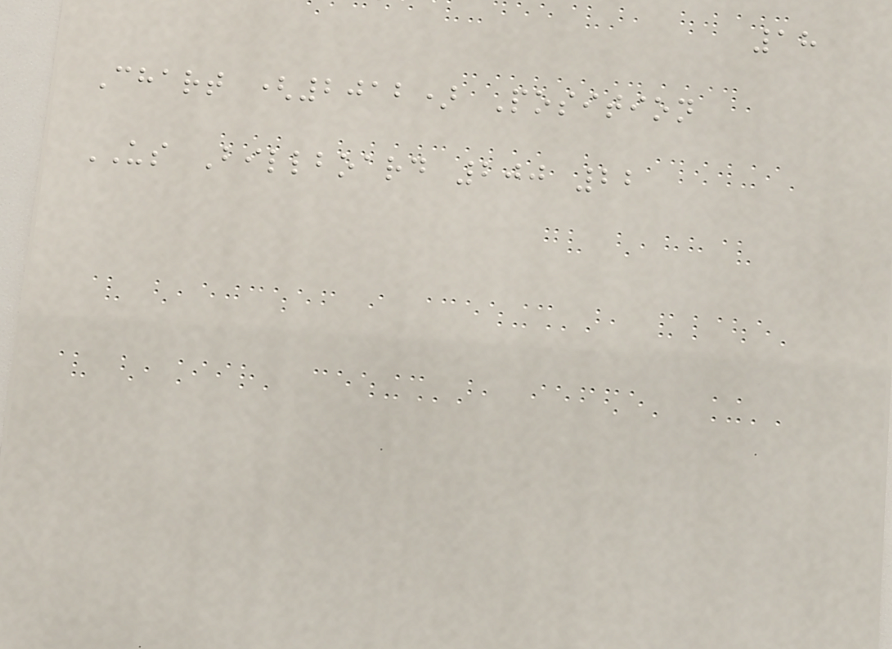18
Chart (2012) Position
US Billboard 200 22
